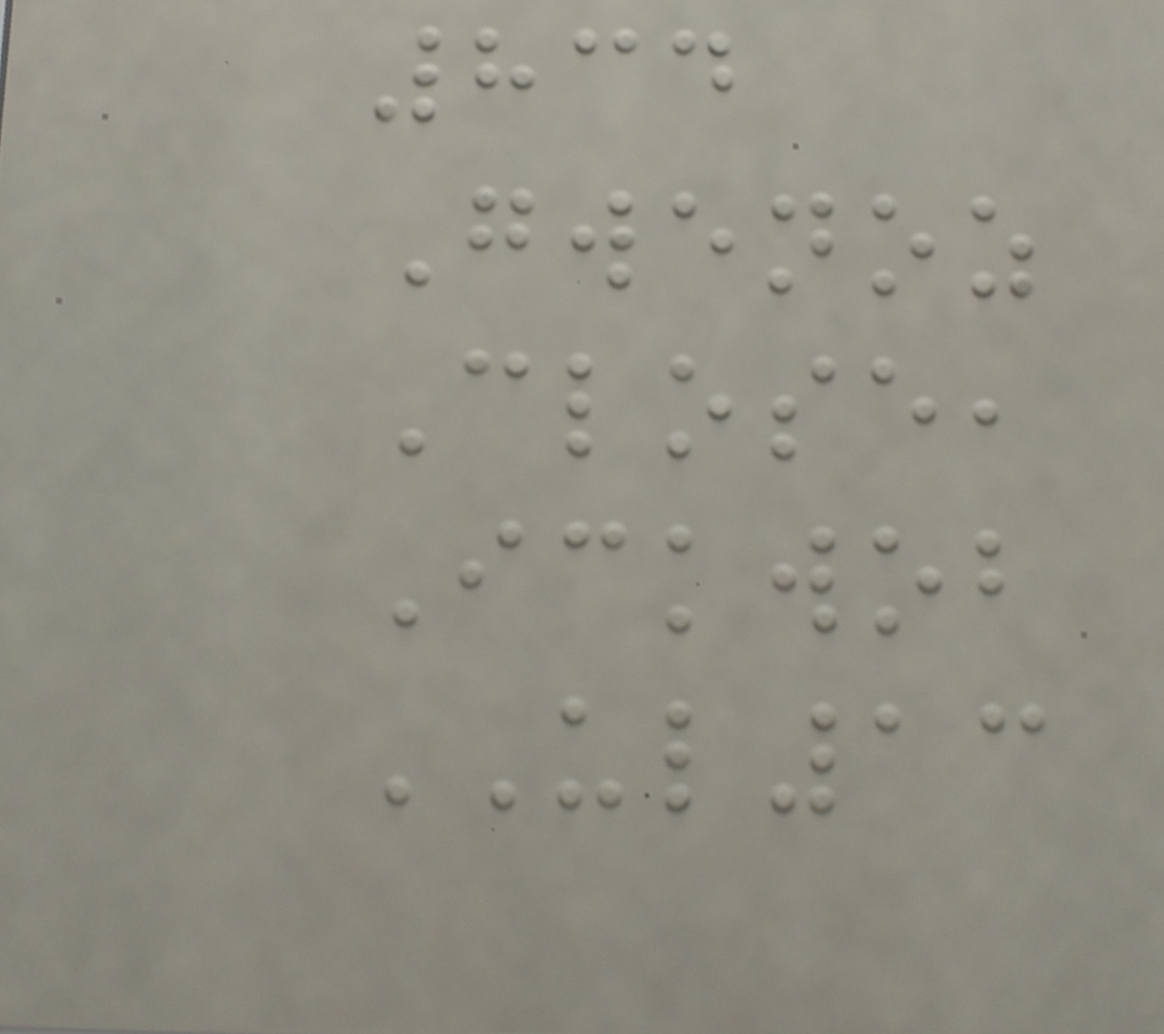834
Gwenoz
Close,
Ickwob
UL13
